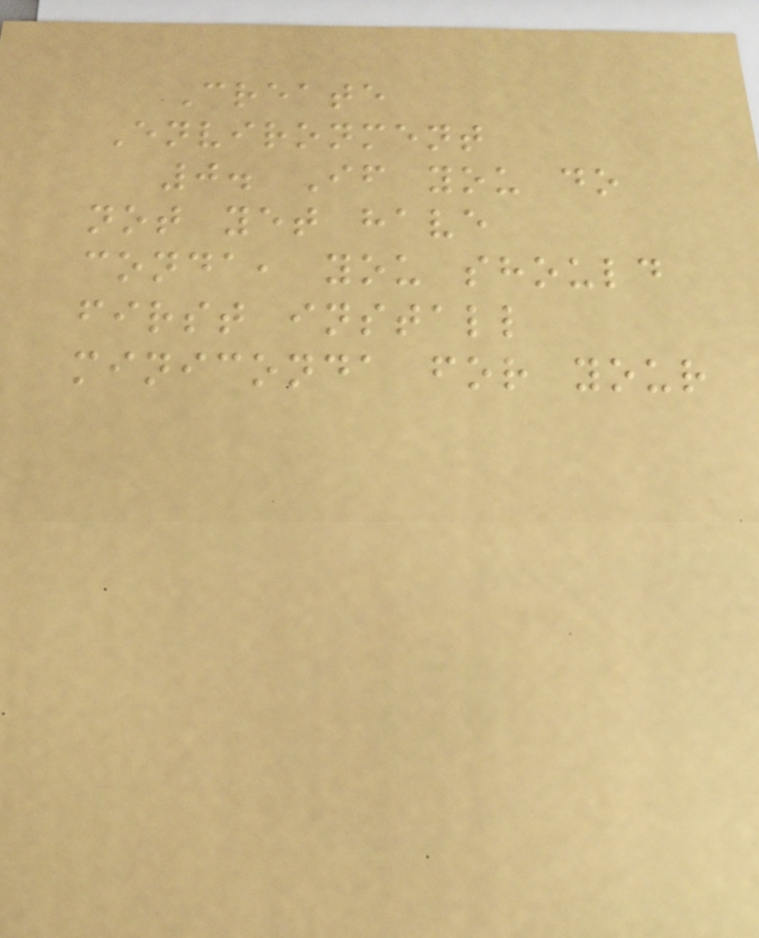Create
Environment
0. If you do
not yet have
conda, you should
first install
miniconda for your
